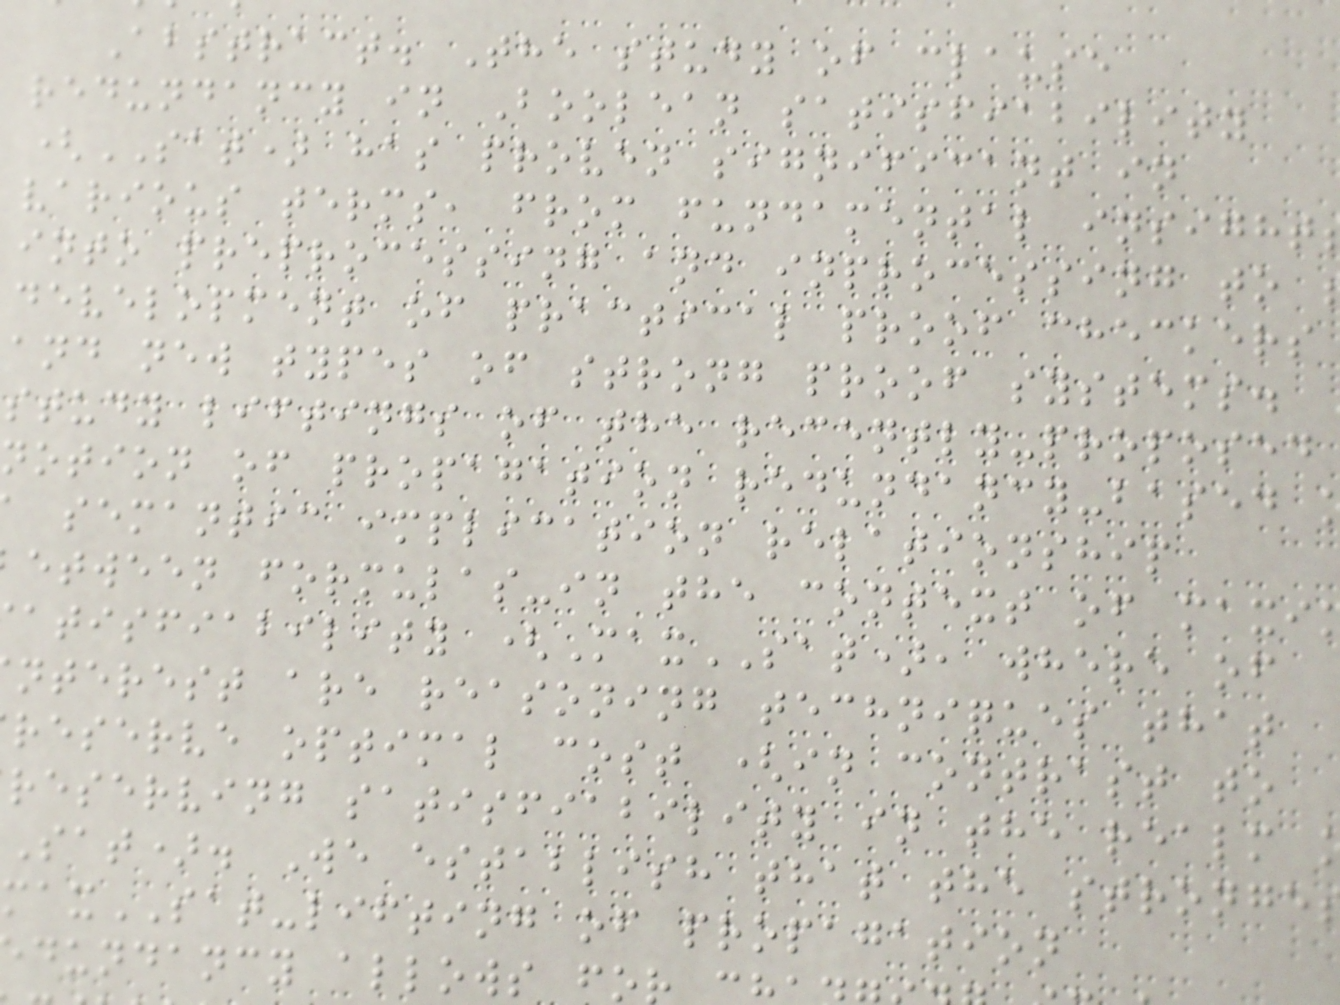Abstract. The study of clause
redundancy in Boolean satisfiability
(SAT) has proven significant in
various terms, from fundamental insight
into preprocessing and inprocessing to
development of practical proof checkers
and new types of strong proof systems.
study liftings of the recently-proposed
notion of propagation redundancy-based
semantic implication relationship
etween formulas-in the context of maxi
atisfiability (MaxSAT), where of
nterest are reasoning techniques that
reserve optimal cost (in contrast to
reserving satisfiability in the realm
sat). We establish that the stronge
axSAT-lifting of propagation
dundancy allows fo
